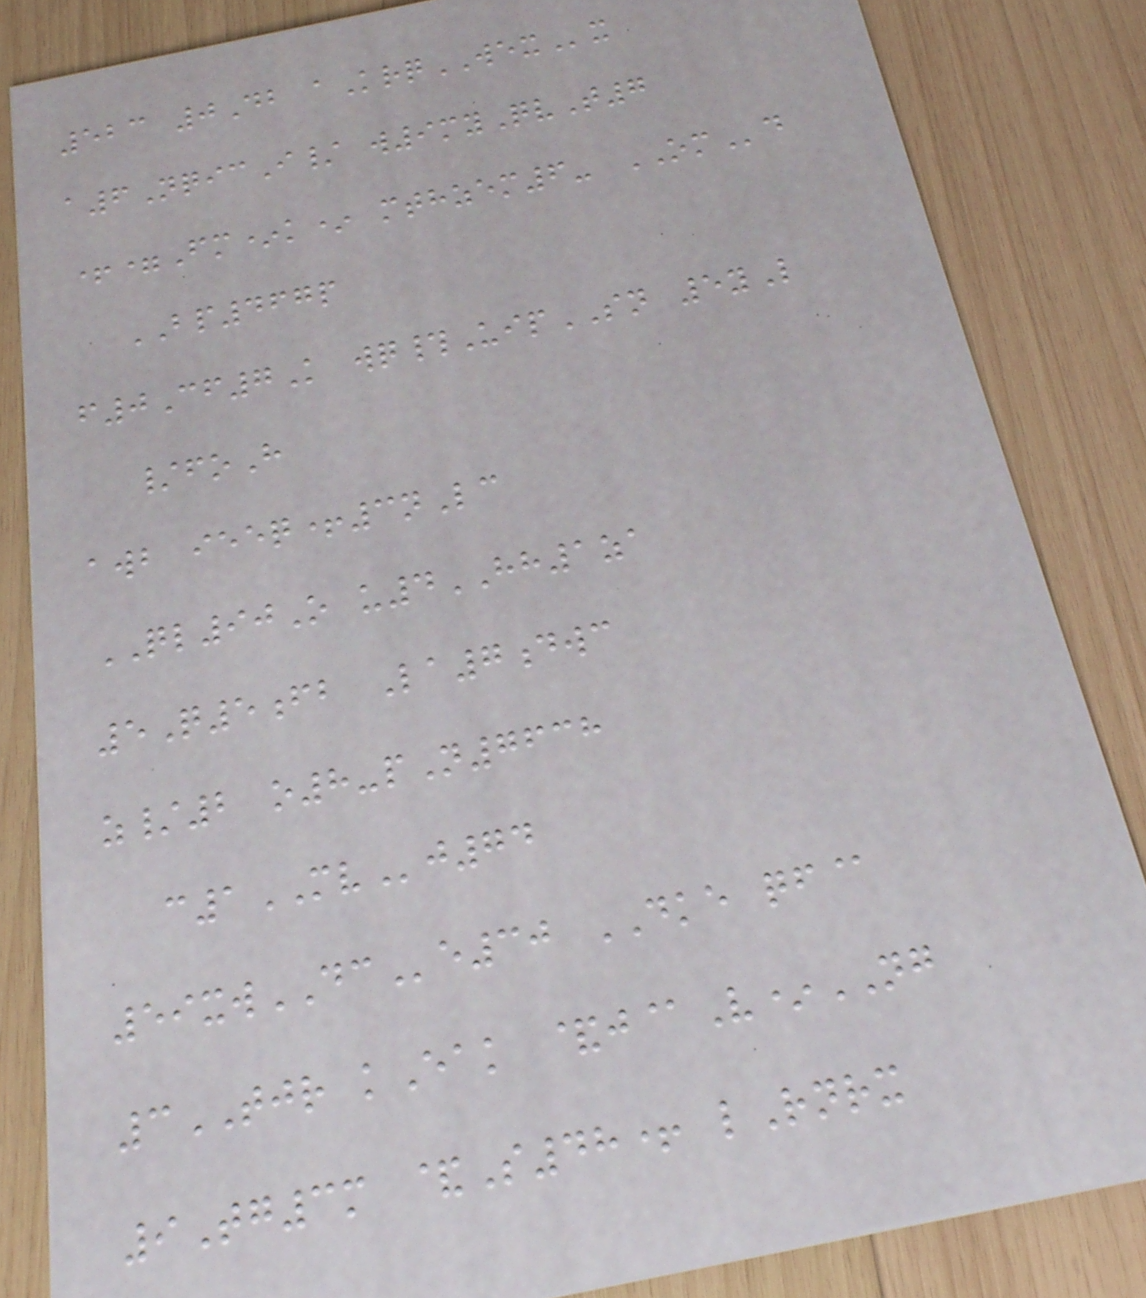523 0Db aKrqWEXx
a6NqicI/ w9myQvT7
+=Fm*k* mthzem6- OMd
BP467p
f0Cf7K wq#UipSN 5yL
/foH
awb ieeq+3nLc
QL90O u4HH1za
5Q5fb La7dwc
z/2 o8-pN7638
c1MVj74
59xwDCe30 DKE qf@
3TJR kEak &j@V*NG
9Tg3m &S48+ lRnrx
